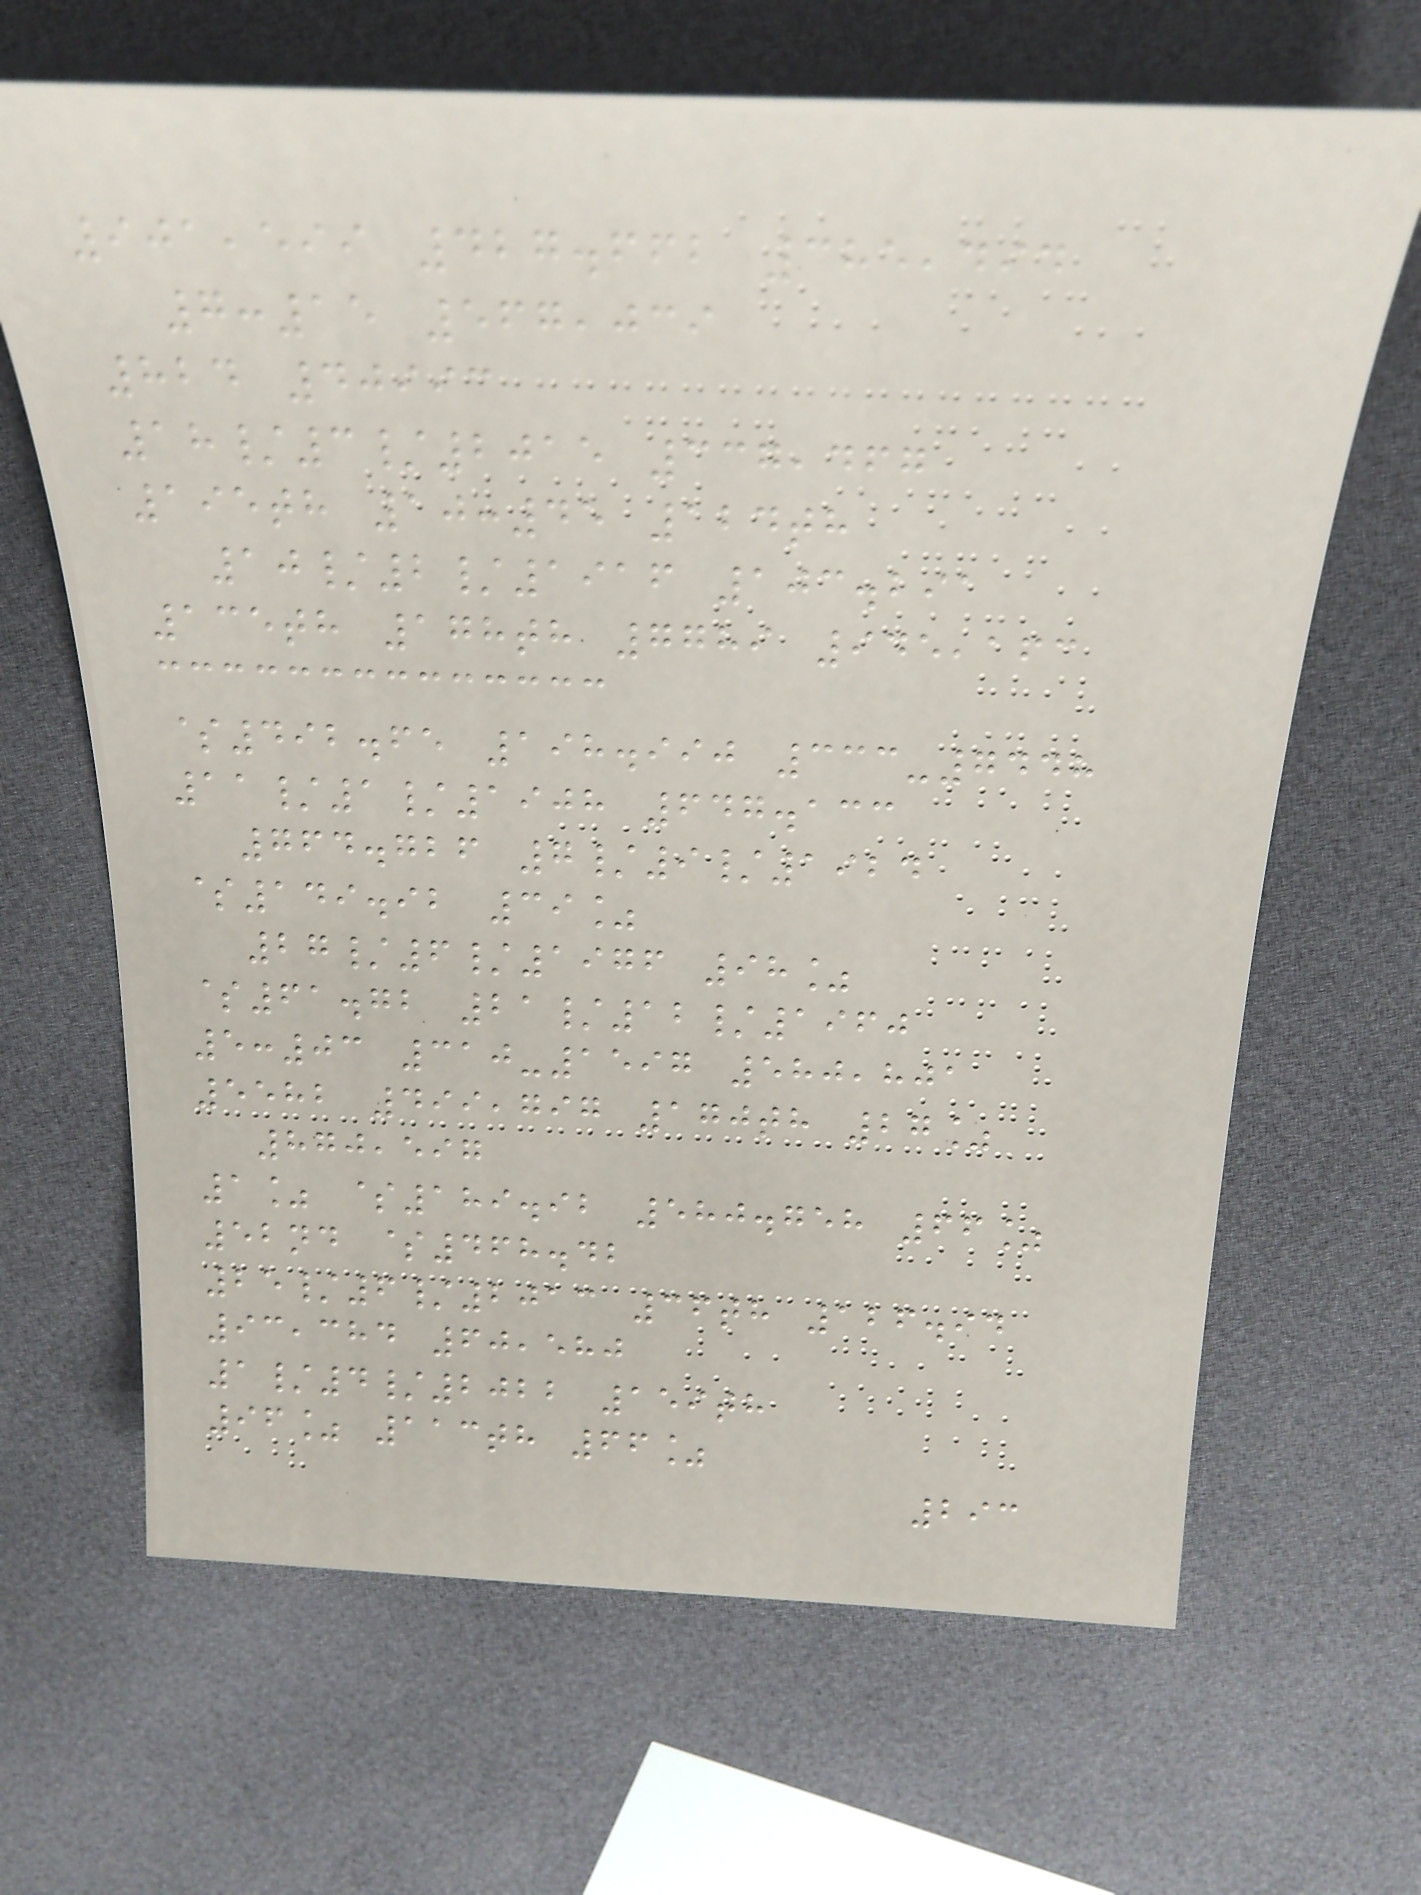901,599 427.662 385,494
7:15 567,039
824 40993
18/3/2015 337,467
195th 10:45 124th
10/2/1916 103.291
135th 178th 7789 945,163
$492.65 198.990 333-7448
11/1/1908 647.133
764.726 7/9/1924
$149.92 39%
27/6/1976 98%
$61.72 21/12/1960
5:03 310-1597 580,801
5582 499,797 170th 27%
870,597
1% $189.92 580.758 66%
52nd $468.42
25/6/2013 36th 126.94
93,384 60,580
1/4/2022 159th
96% 113th 66%
293
